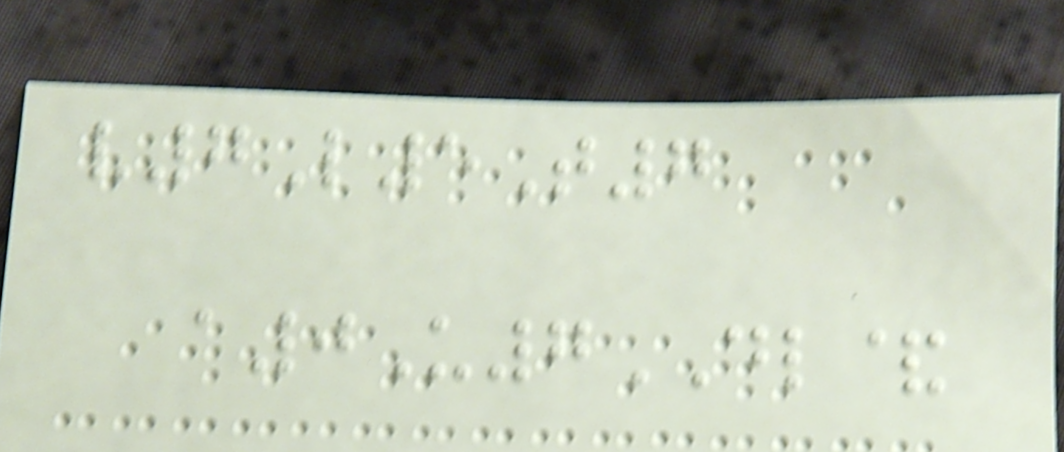v7L5T7
a0U7DL&
